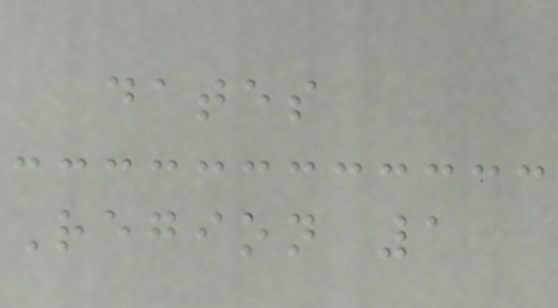dates
Region 1
